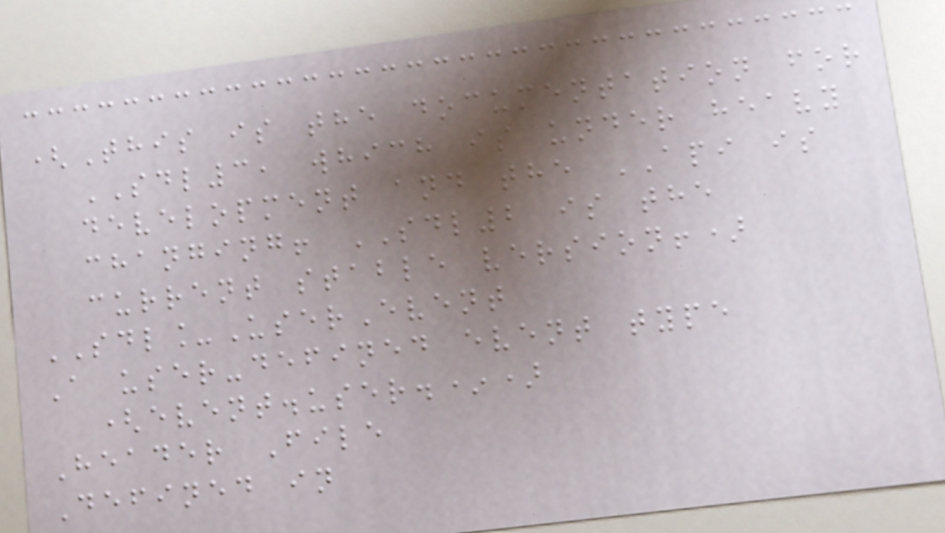(This is the documentation for
SDL3, which is under heavy
development and the API is
changing! SDL2 is the
current stable version!)
SDL_UserEvent
A user-defined event type
(event.user.*)
Header File
Defined in
